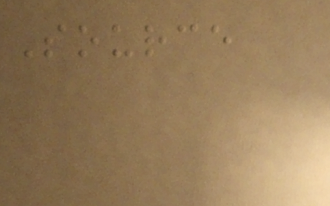Source
